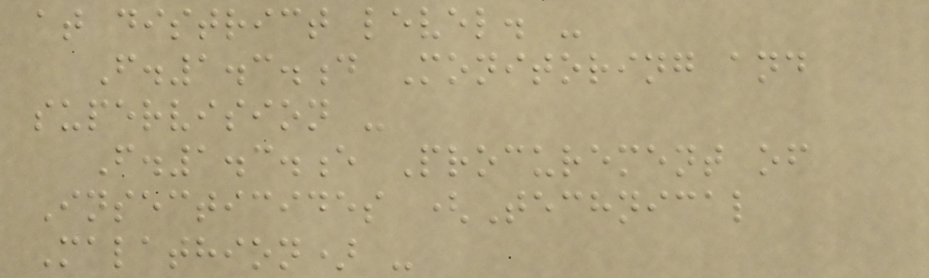at district level. -
F.1.3.d Monitoring and
supervision -
F.1.3.e Procurement of
Insecticides (Technical
Malathion) -
